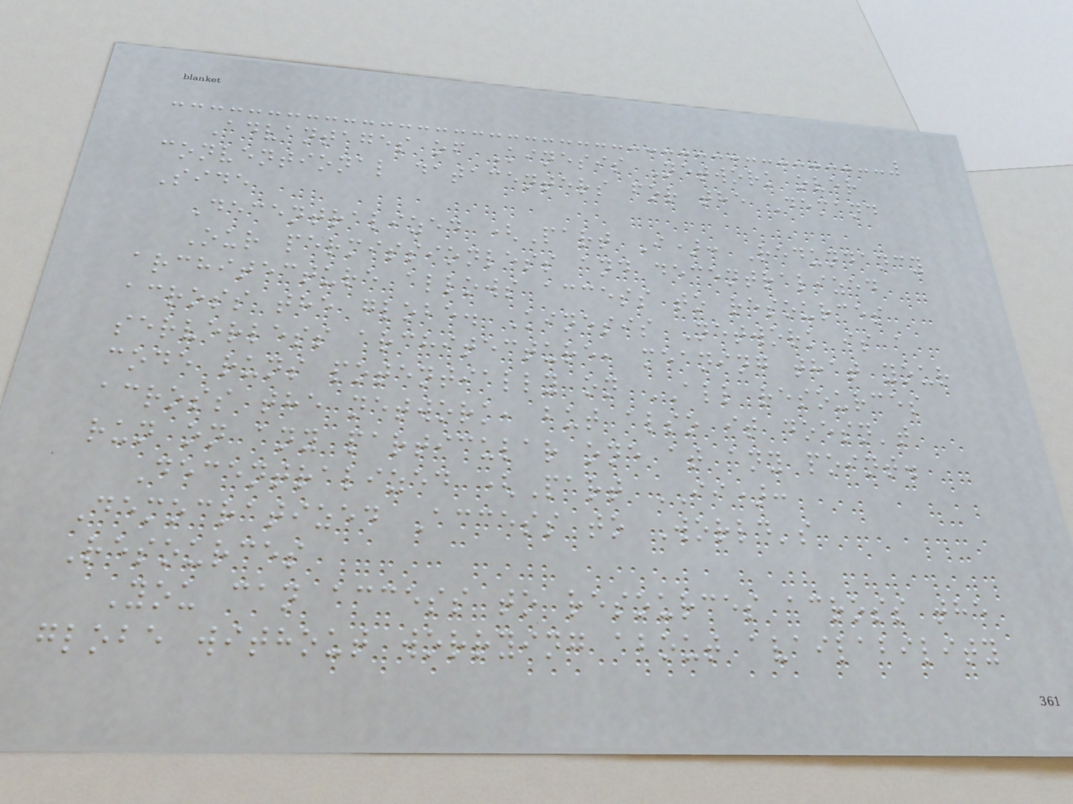Advantages of Kinesis Network over
conventional datacenters for the Demand
Side
Decentralized (Part I): Redundancy
Our permissionless and decentralized
architecture allows access to resources
across the globe. Kinesis Network is a
serverless architecture, meaning that your
code runs potentially on ALL resources
across the network, but also it doesn't
run on any particular one at any point.
Decentralized (Part II):
Democratized Access to World's
Resources
You can access to resources across the
globe without worrying about availability
